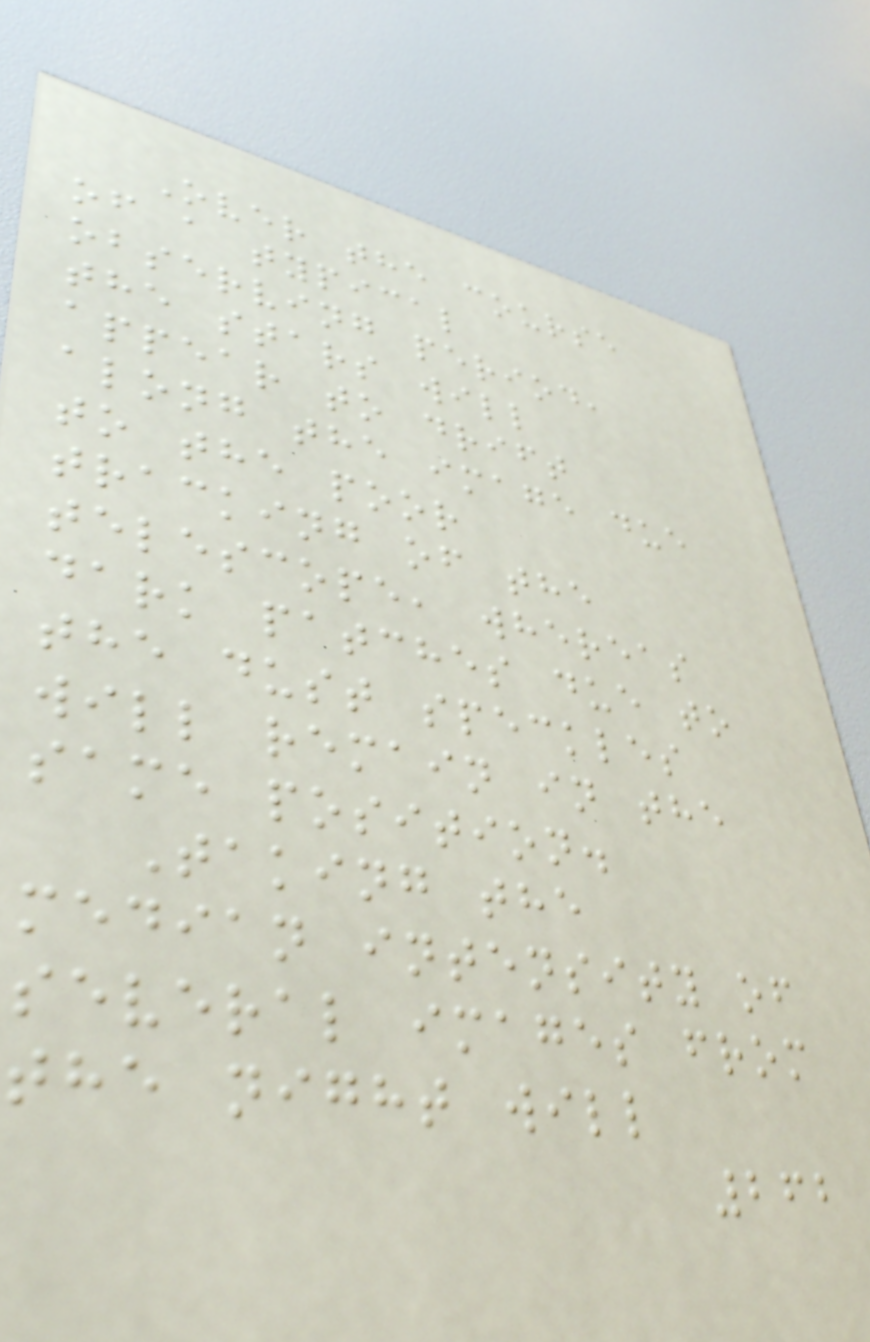Over the course
of a typical
observing period,
the stars will
appear to drift
along the image due
to the poor
tracking of the
telescope, whereas
dark patches due to
the dust speckles
will remain in the
same position.
Taking the
median intensity of
several images from
the night will
262
